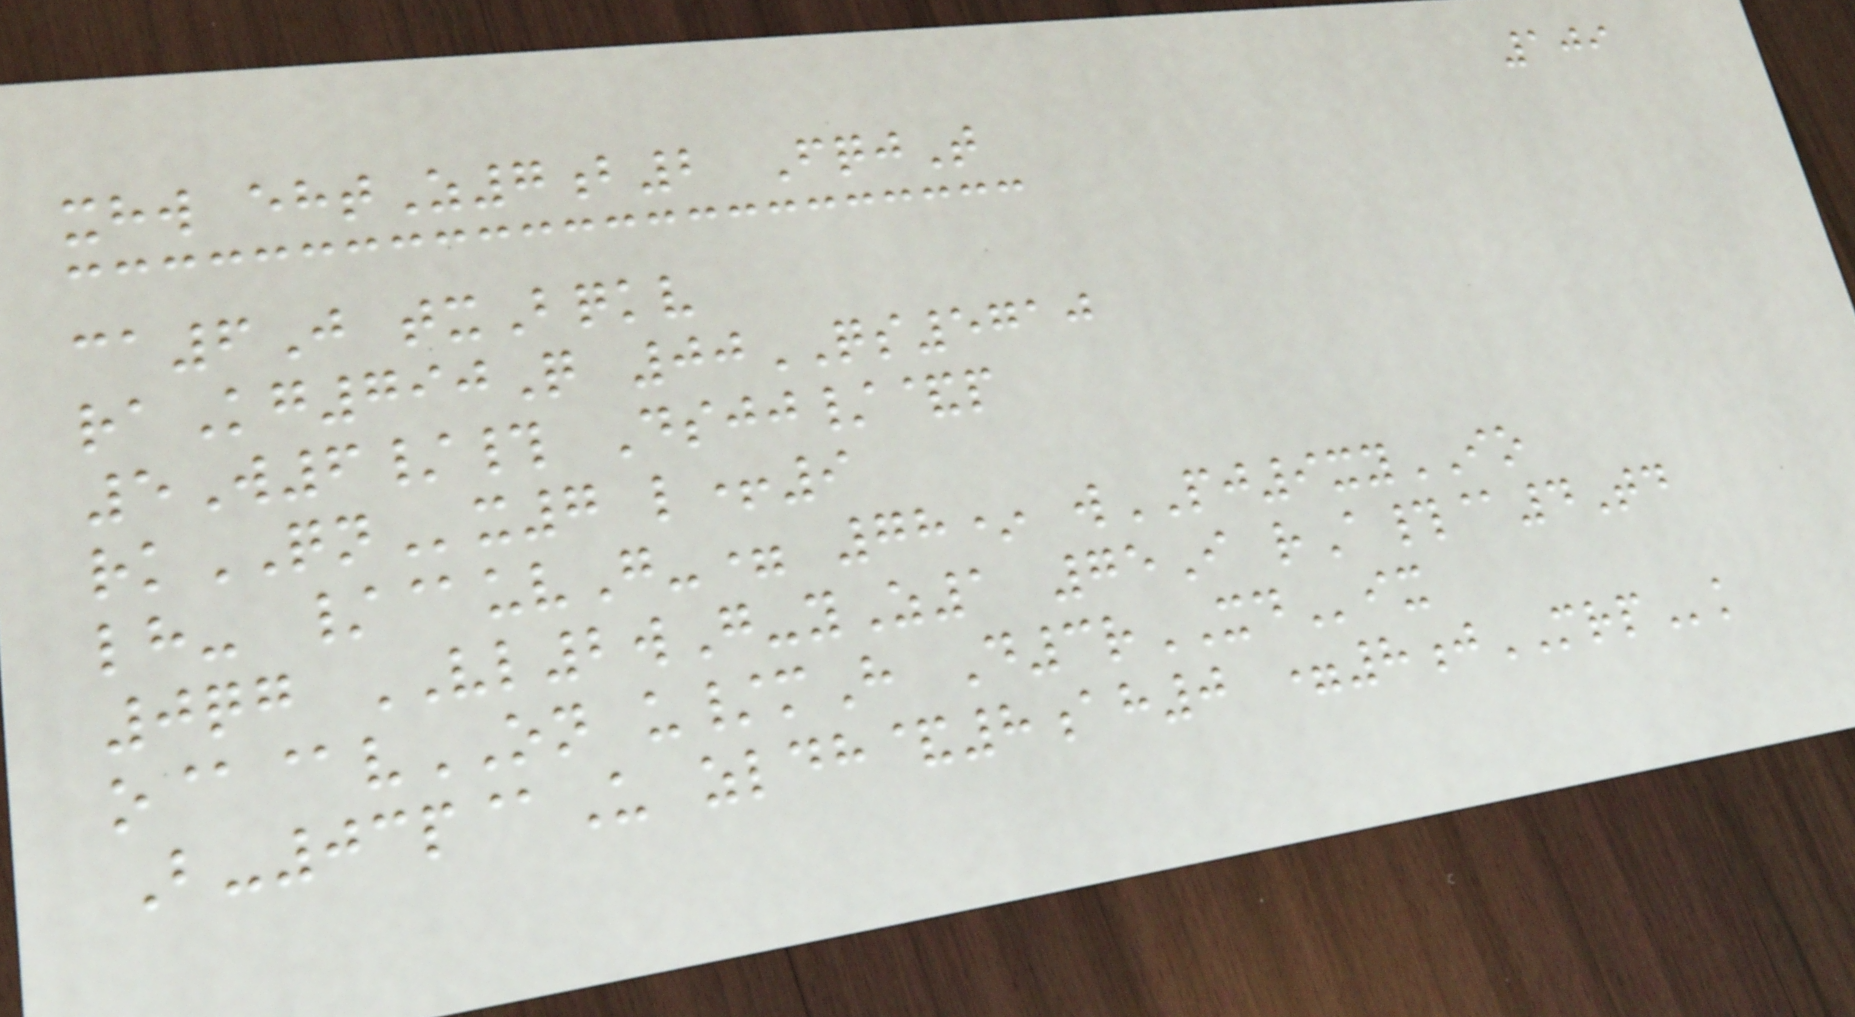109
xhw ehtZ7b2 FqjT
ca6J txBqkv
raKg790Q 00QS5710
5W6/# Dsjj/&p
rkQNx7 l+9
lh- /@uvG-= 78* wPJ9xyIO
0qg VL2wG-yZ1 75I rA#@4Td
o@@vON u/mH D3rXDix
B-03p@U zldh&8ah0 =8jMRPk
